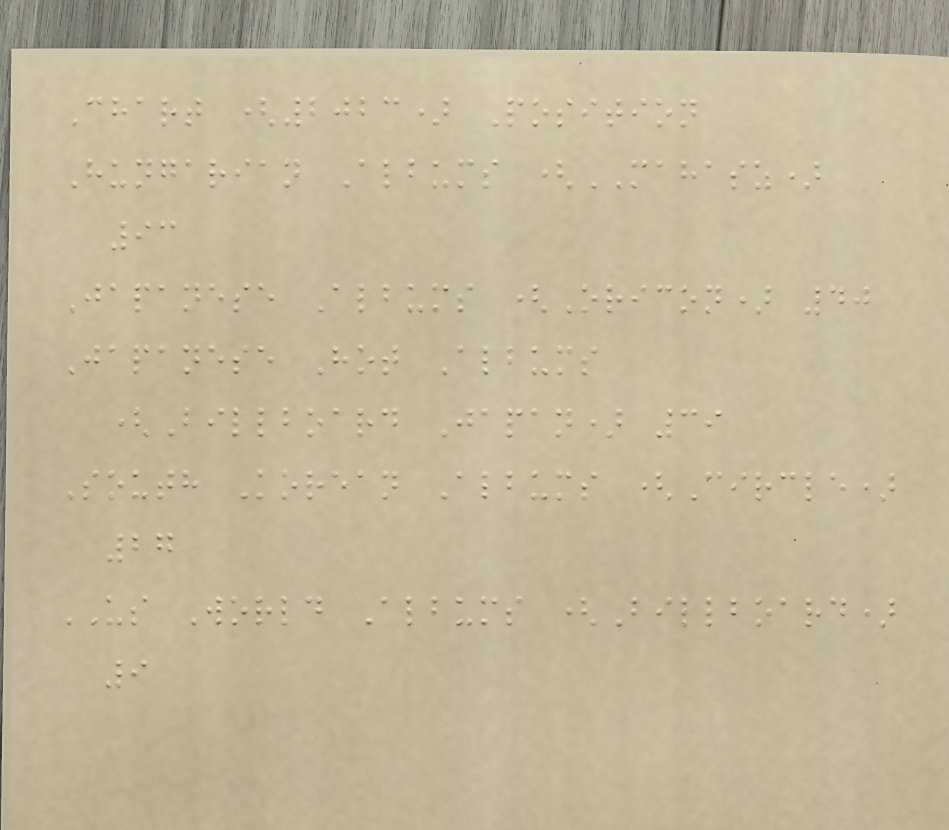Chart (2023) Position
Hungarian Albums (MAHASZ)
93
Japanese Albums (Oricon) 40
Japanese Hot Albums
(Billboard Japan) 39
South Korean Albums (Circle)
27
US World Albums (Billboard)
9
